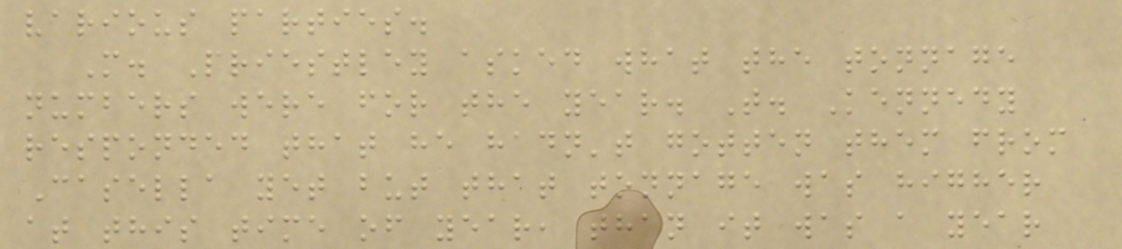various parties.
M. Priestley asked what the tonnage
numbers were for the year. T. Kennedy
responded that he hadn't gotten them from
Casella yet but that tonnage was higher
at this time of year, than it was a year
